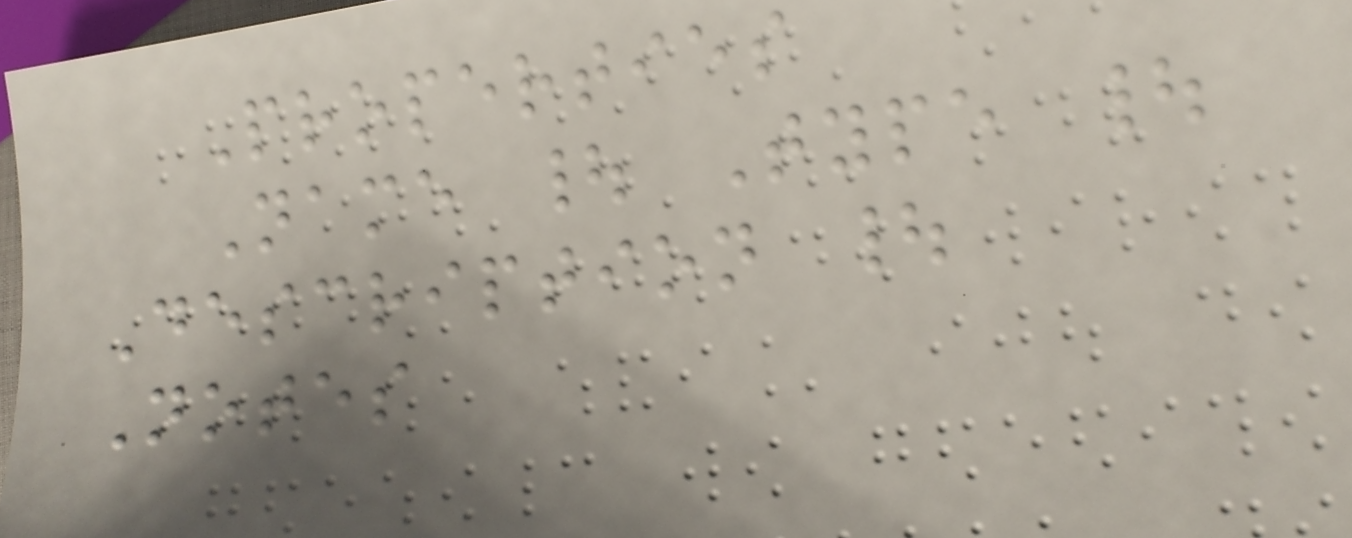Properties
Name | Type |
Description |
Notes
